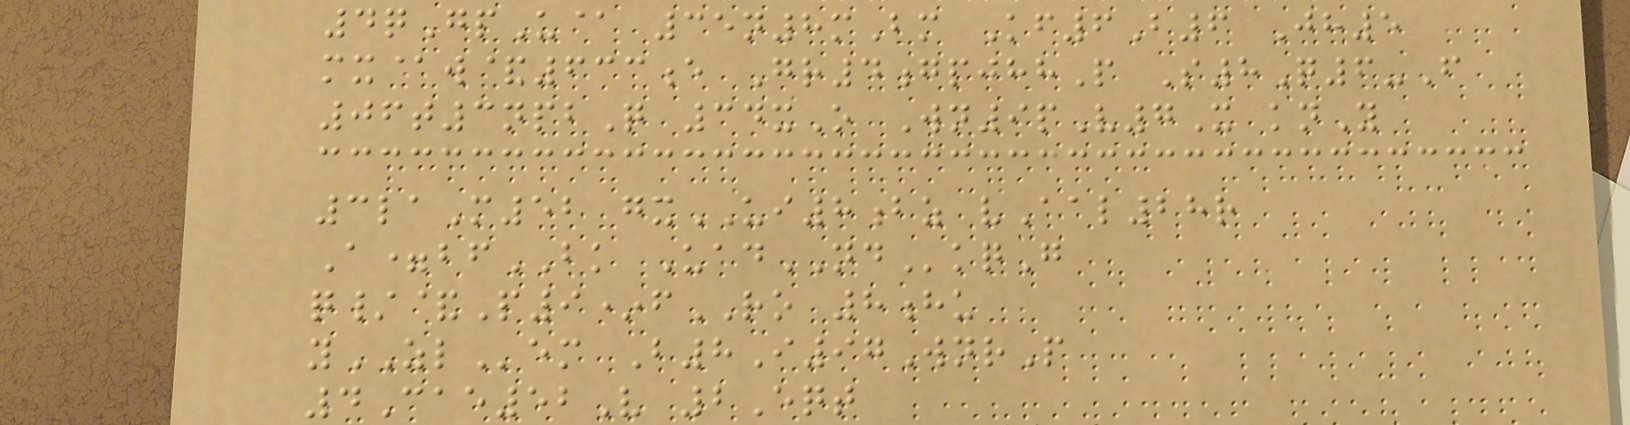4qGpU@ 35n8mBm Kf6B6 Jh5
mx@w&633e Gr4gpjhhP S8Q6-F
06t3npbQ 34xO Wn9pV7X knY
3laM52 gxUI8bz vAal28r
A=bfBK UadNDkqG
q/&P9*fRO 8hu
yZLem B8I97WnrP
4Cae52V 2Eqt
